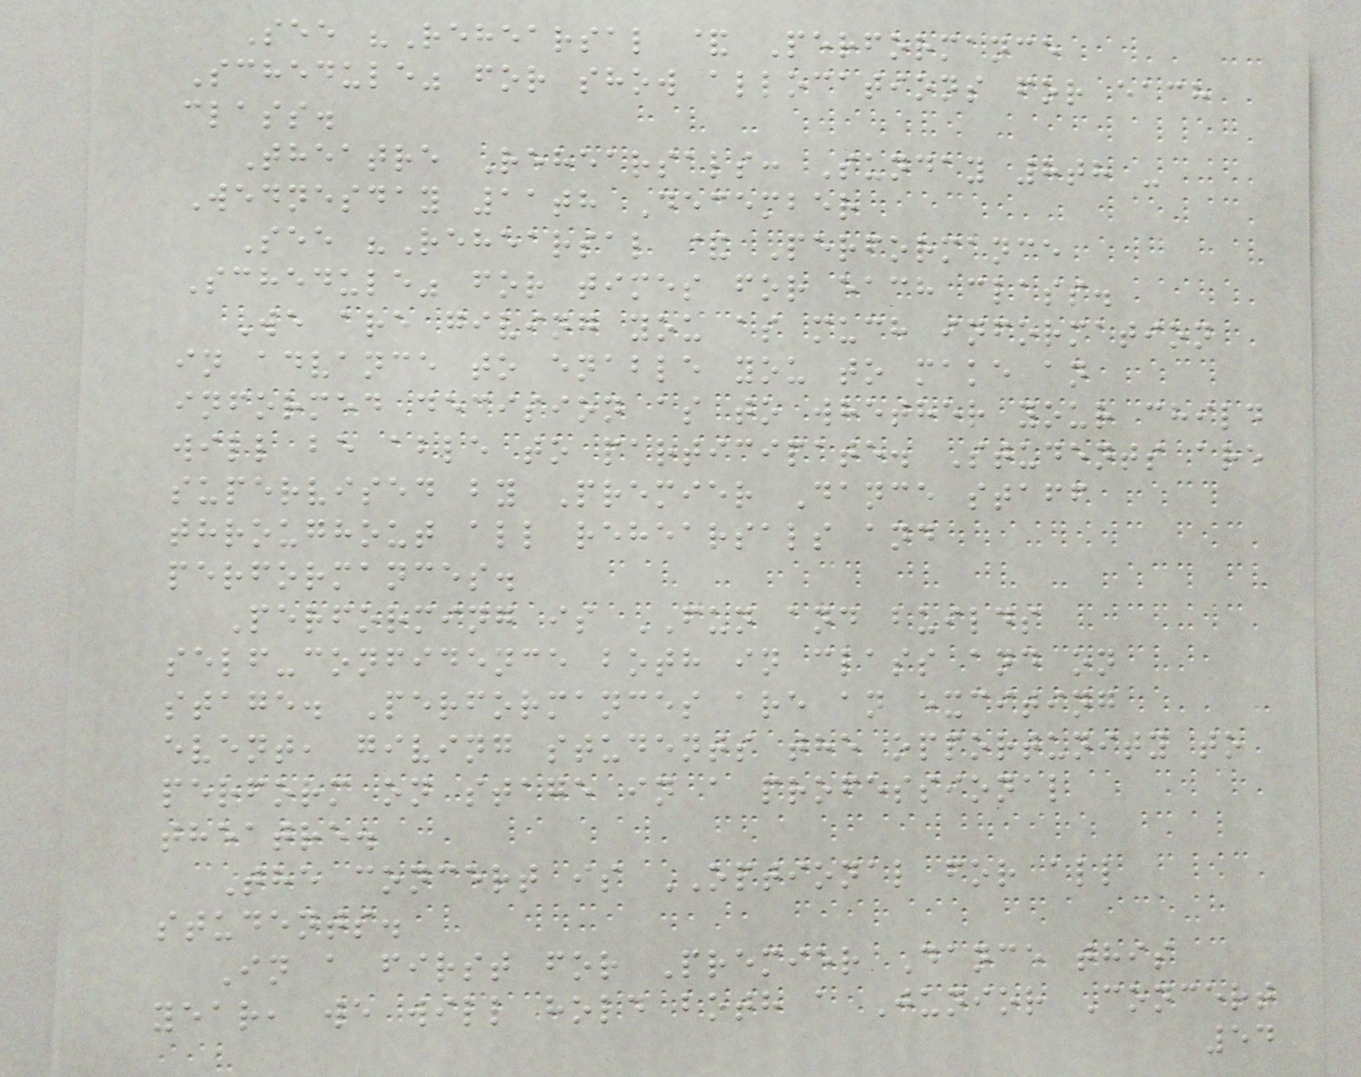See "Rehearsal & Performance
Schedule" for show allocations for each
class.
Theatre Rehearsals: Sunday 8th -
Wednesday 11th December
See "Rehearsal & Performance
Schedule" for times for each class.
We are giving you as much information
in advance to enable you to make an
informed decision as to whether your child
will be able to participate. Students are
supervised by Premier Dance staff
throughout all rehearsals and
performances.
Performing is FUN and builds
self-confidence both in class and on
stage. Performances are an exciting
event, giving students the opportunity to
perform on stage in a professional
theatre.
The concert is OPTIONAL for all
students.
In a first for Premier Dance this
year, we will hold both a Junior Concert
54
